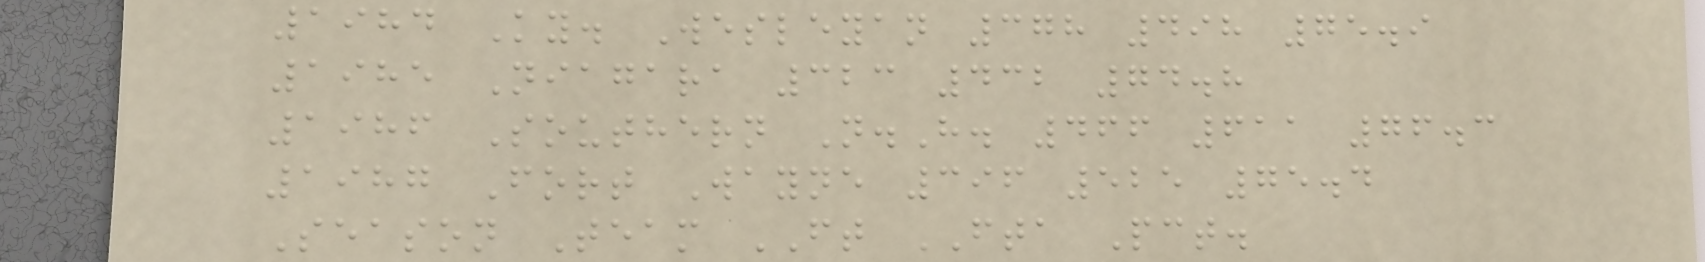1984 Ky. Wesleyan 378 498 75.9
1985 Niagara 323 432 74.8
1986 Southern N.H. 466 611 76.3
1987 Fort Wayne 396 525 75.4
Season Team FT FTA Pct.
